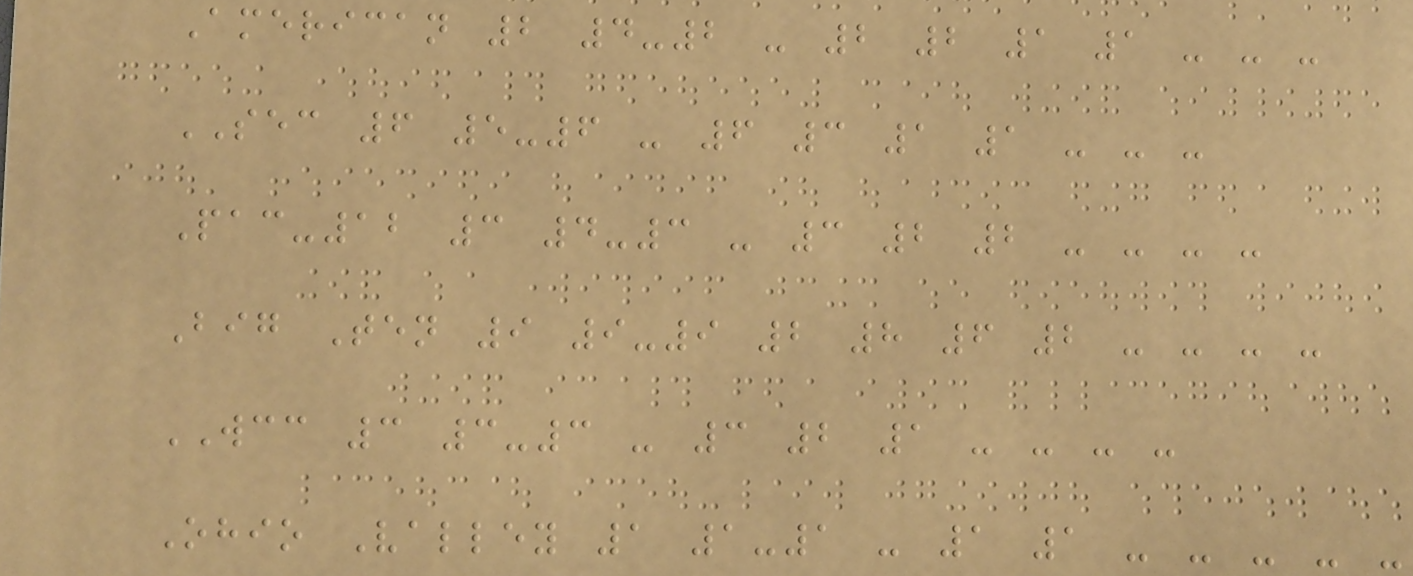American 2 4-2 - 2 2 1 1 - - -
SEC 6 5-6 - 6 3 1 1 - - -
Pac-12 3 4-3 - 3 2 2 - - - -
Big Ten 9 9-9 2 8 6 2 - - - -
WCC 3 3-3 - 3 2 1 - - - -
Ohio Valley 1 1-1 - 1 1 - - - - -
